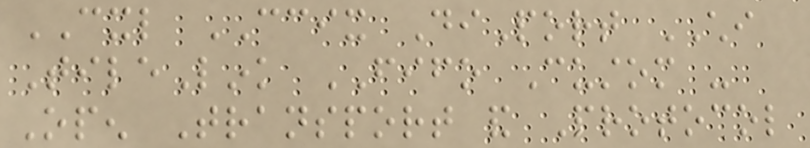CXL CCIX DiPort CHI
TileLink FIFO Custom -
Open Transport and Protocol
